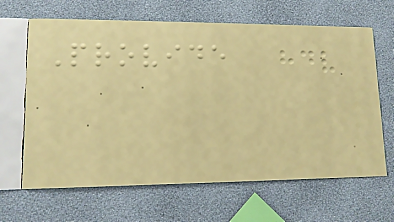Provide
